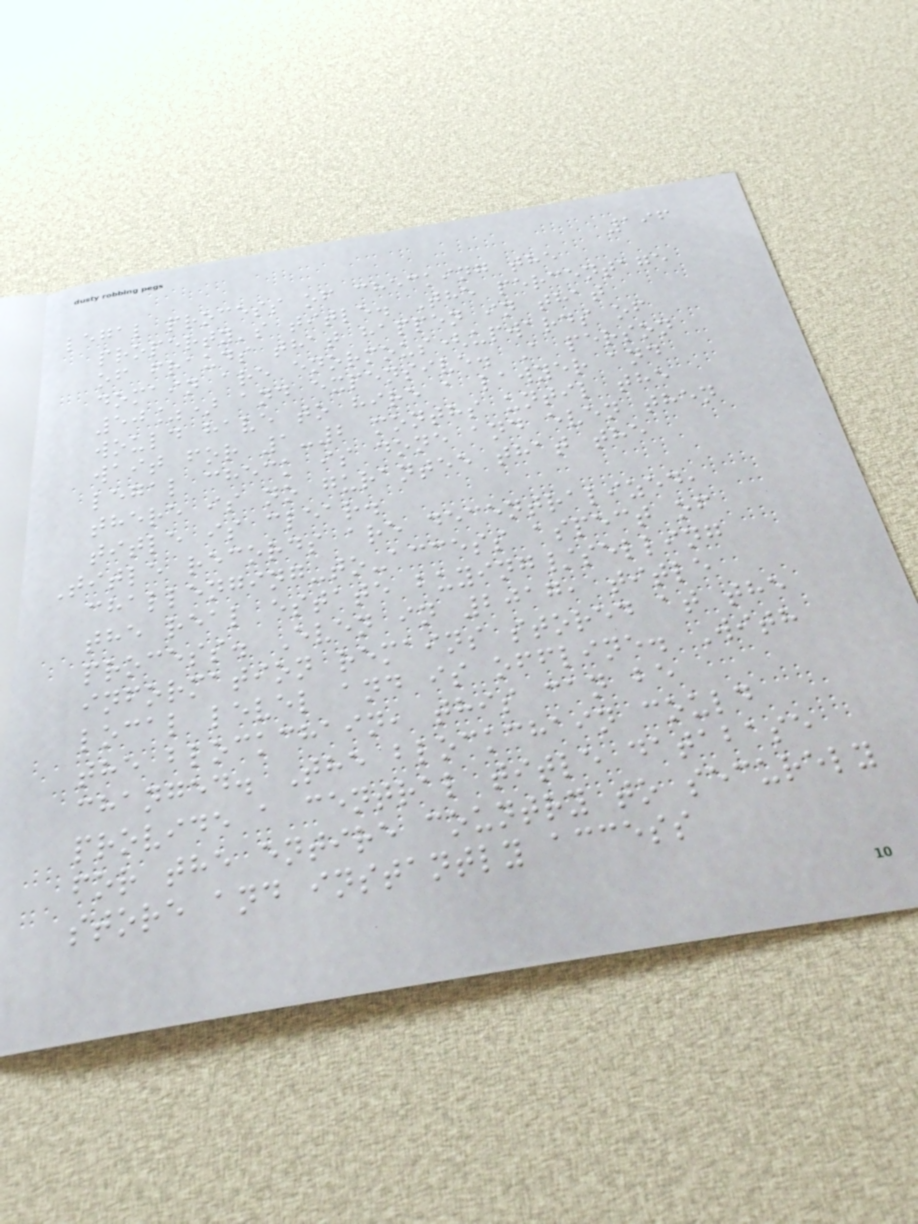196
legal process of checking the
property's title. The percentage
of frauds that happen in that
domain are enormous(upwards of
50%) and expensive. A person
would have to hire a lawyer and
wait for 1-2 months until the
legal check is done and even then
there is no gurantee that the
title is clear.
Title records are decentralized,
challenging-to-access aspect of
the real estate buying/selling
process. Even in 2017, title
information remains stored at the
local level and is offline. With
the blockchain, this can be
changed. The blockchain could
provide a central title database
for the entire country to securely
store and instantly access
